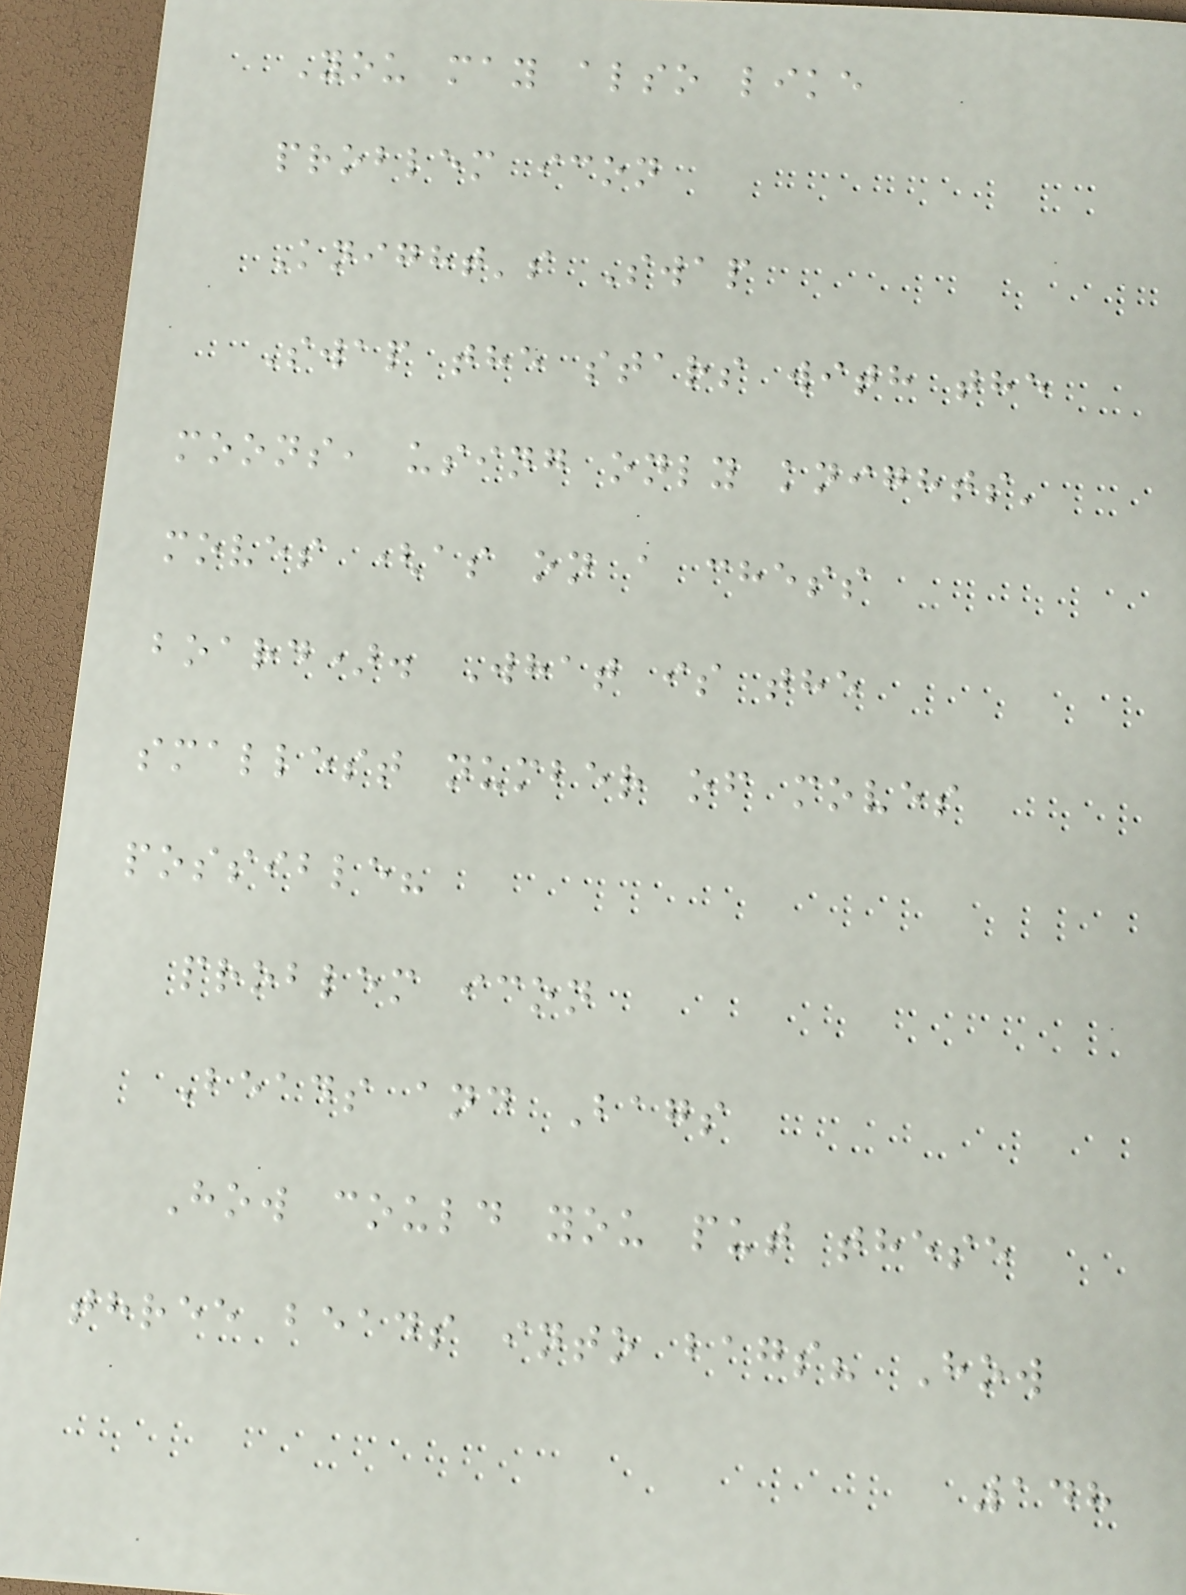You may also like
problem icon
Knight's Swap
Swap the stars with the
moons, using only knights'
moves (as on a chess
board). What is the
smallest number of moves
possible?
problem icon
Beads and Bags
How could you put these
three beads into bags? How
148
